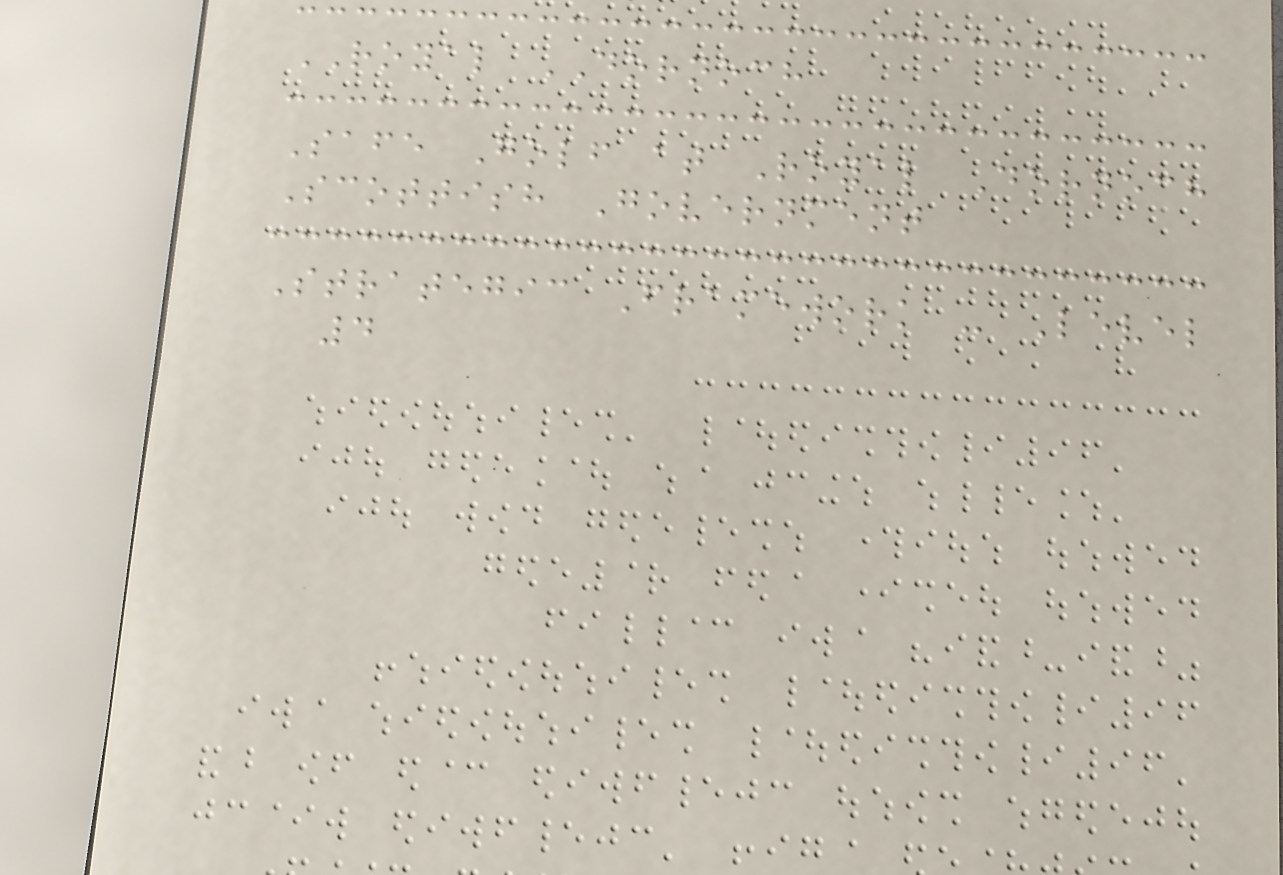ROYAL DORNOCH
Safe Golf at Royal Dornoch
Scottish Government
Strategic Framework - Level
4
